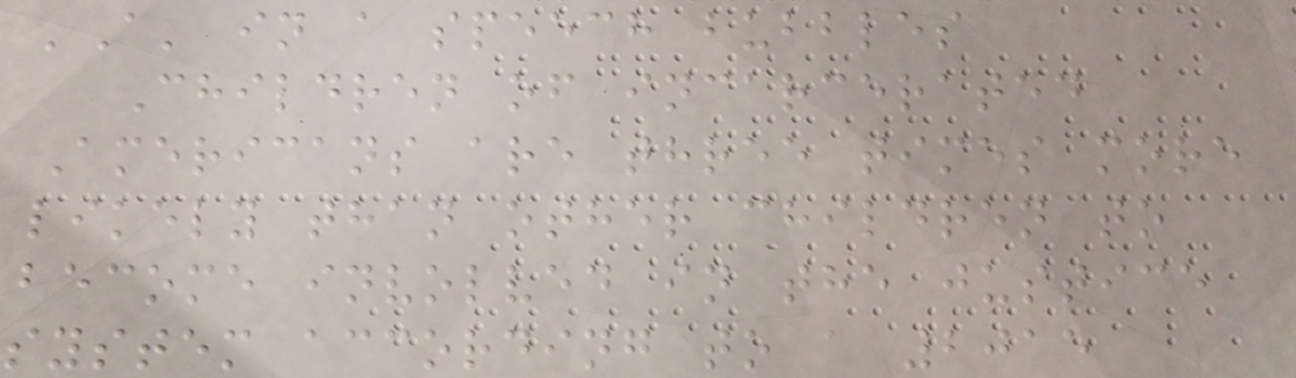'A' in a speech bubbles
Children of incarcerated
Americans are three times more
likely than other children to
become involved in the justice
system according to a 2015
